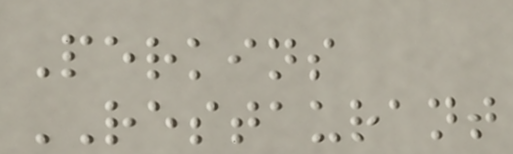Perkins
RESTAURANT
